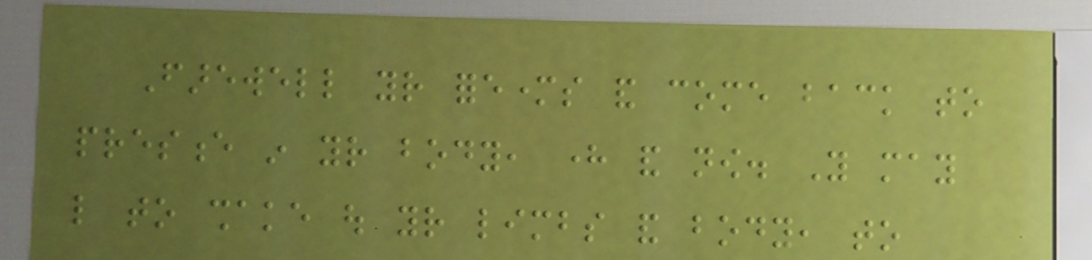Farewell your foremothers and come back to
presence in your body, here and now. You may
like to shake out your limbs and body, to
